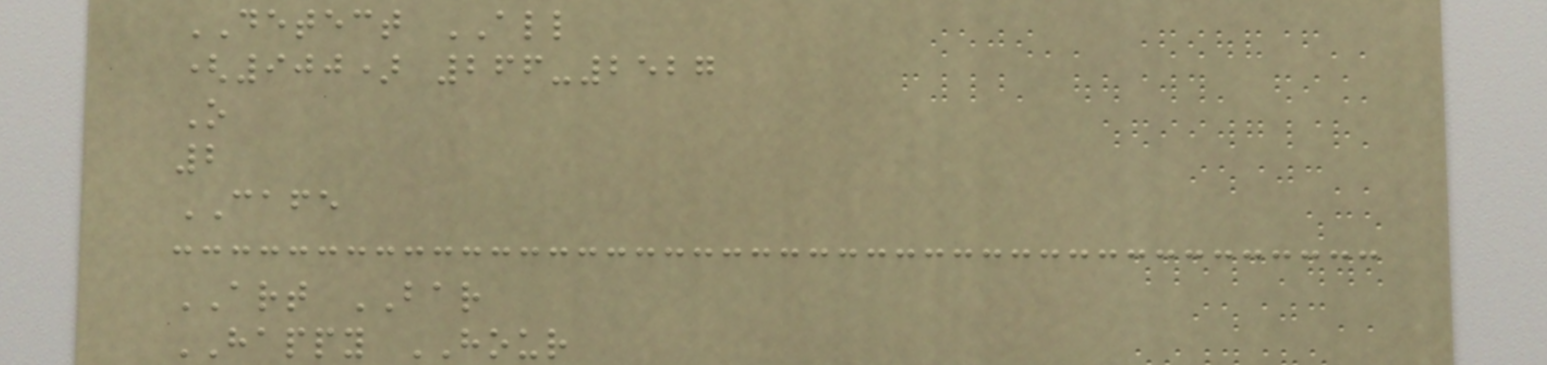DETECT ALL
(900) 266-2527
O
2
CAFE
ART BAR
HAPPY HOUR
